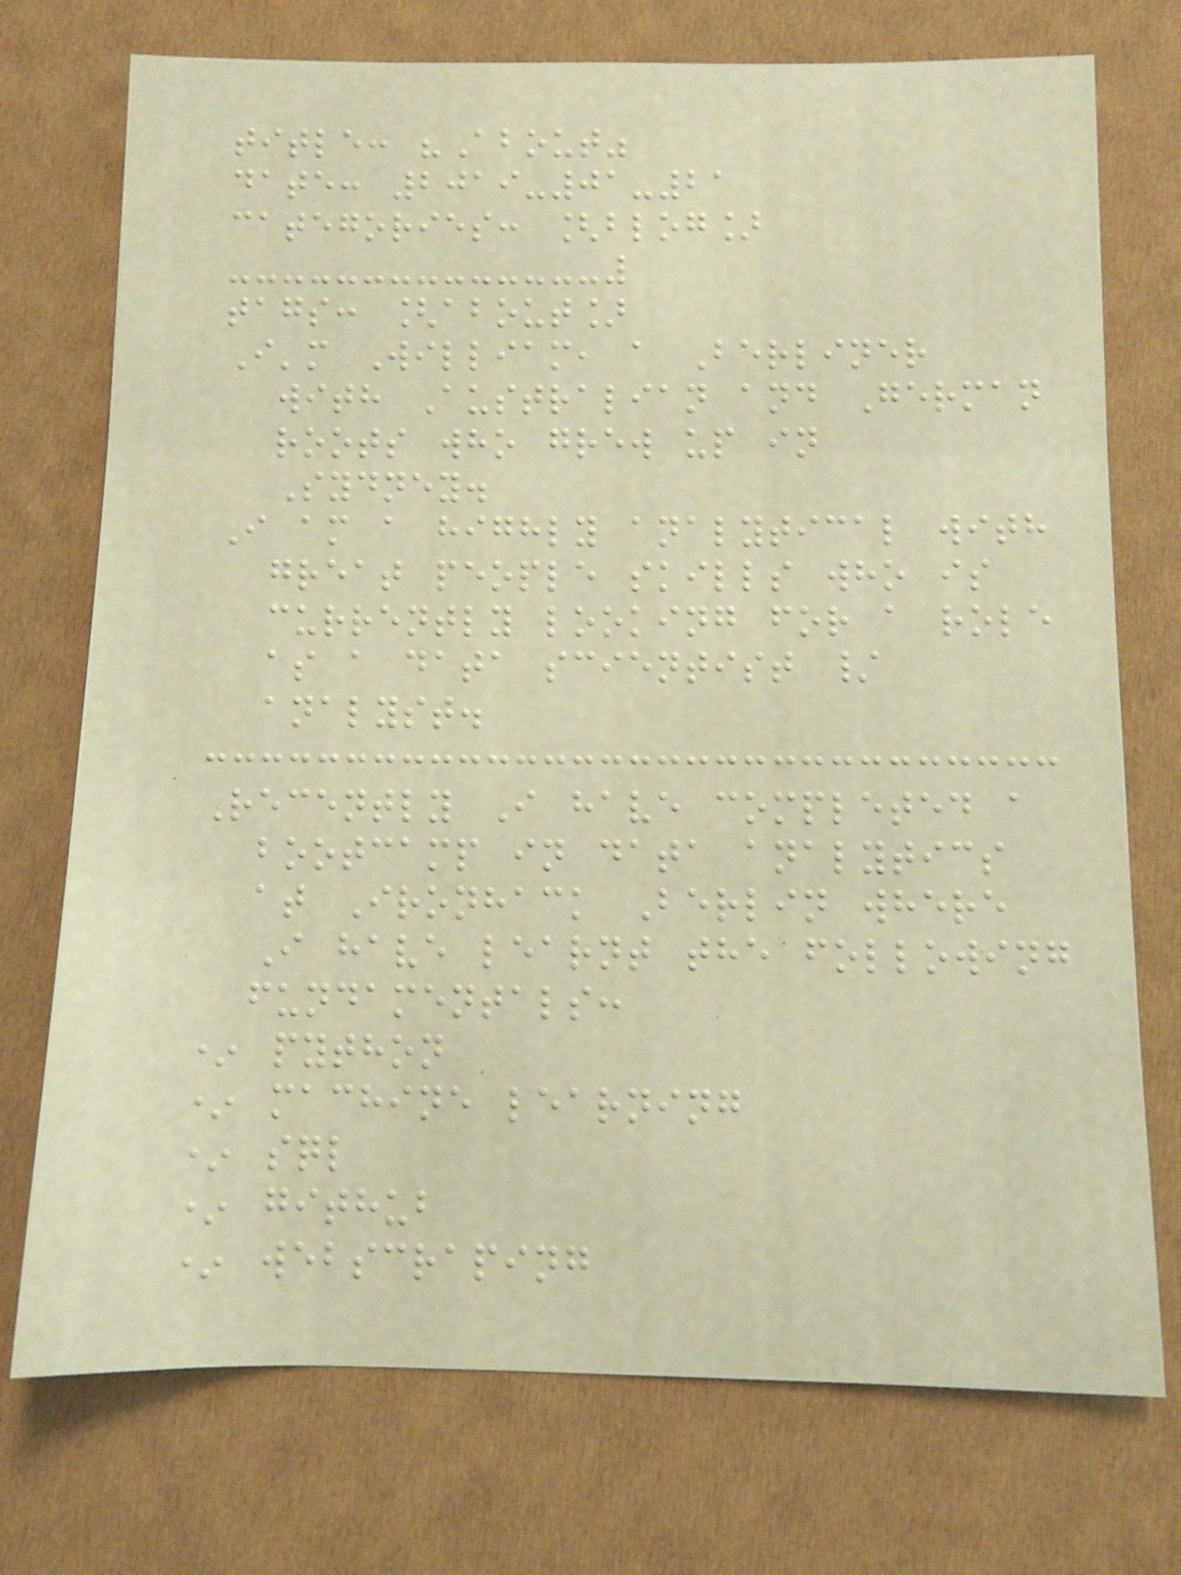title: "About"
date: 2019-01-21
categories: [blog]
tags: [about]
I'm William, a Berliner
with Australian and German
roots who grew up in
Sydney.
I am a highly analytical with
great people skills who is
currently looking for a role
as a data scientist /
analyst.
Recently I have completed a
bootcamp in data analytics
at Ironhack Berlin where
I have learnt the following
fundamentals:
* python
* machine learning
* sql
* github
* webscraping
